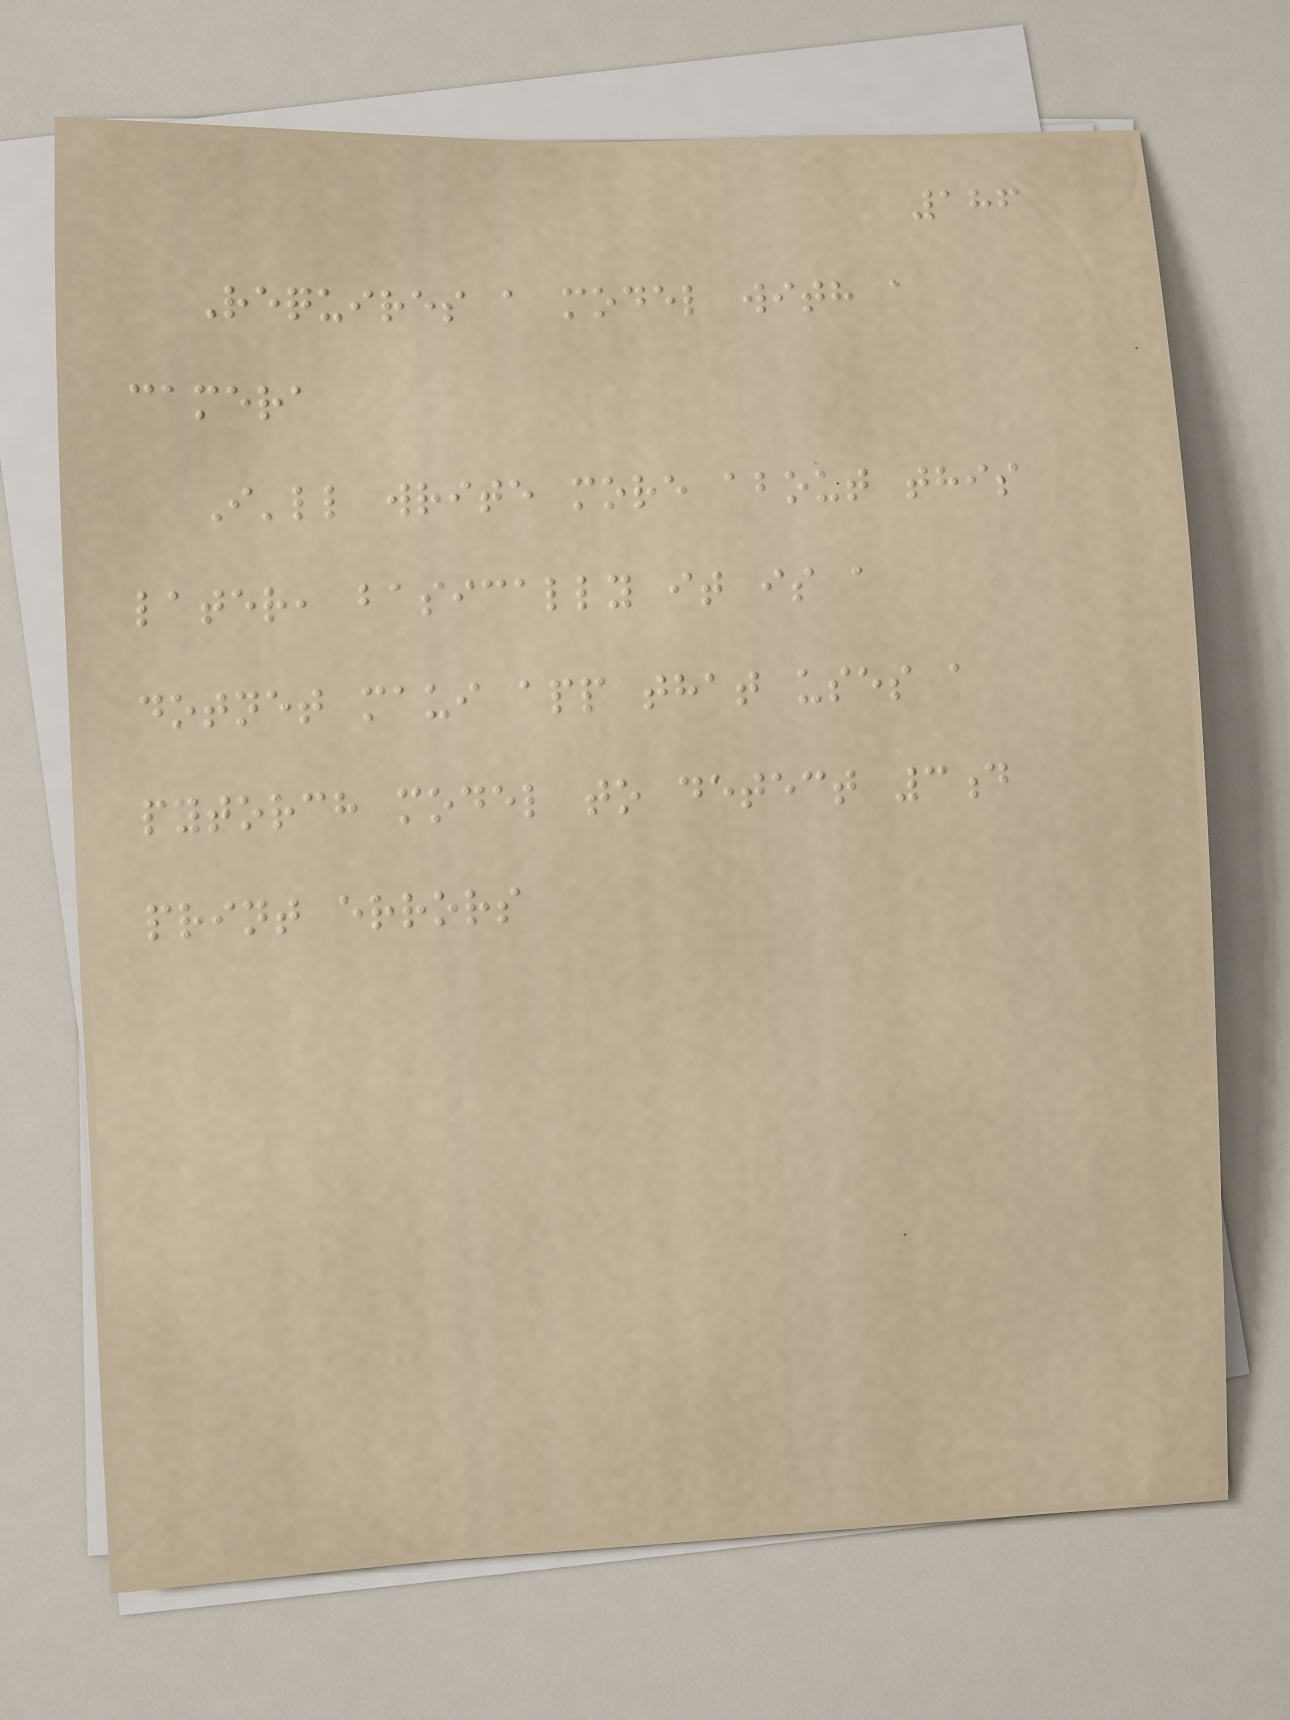186
Requires a model with a
camera
I'll write more about this
later, basically it is a
dotnet maui app that uses a
pytorch model to detect 3d
print errors
